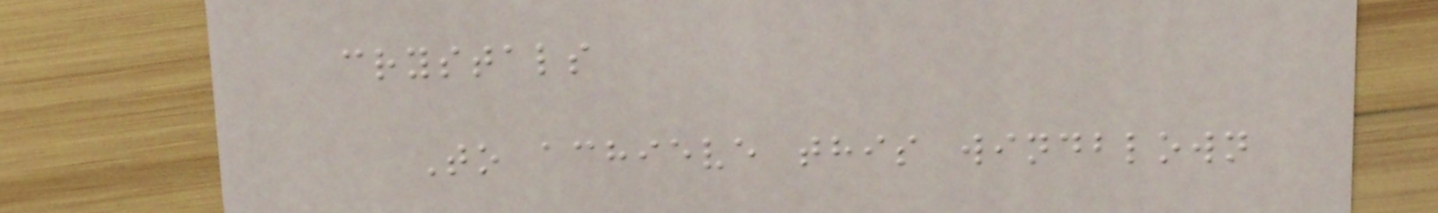crystals
To achieve this windblown
